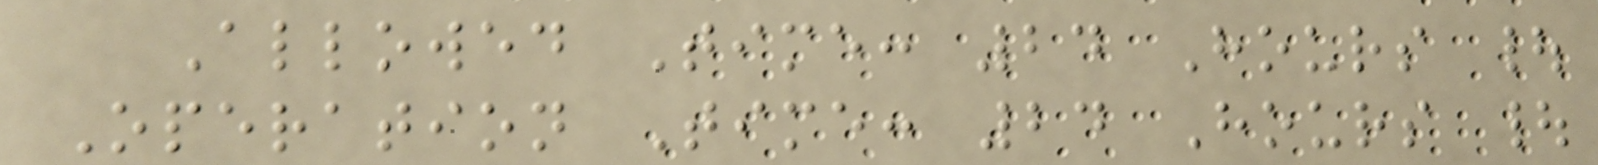Allowed Time: 24 Hours |
Operation Time: 24 Hours |
